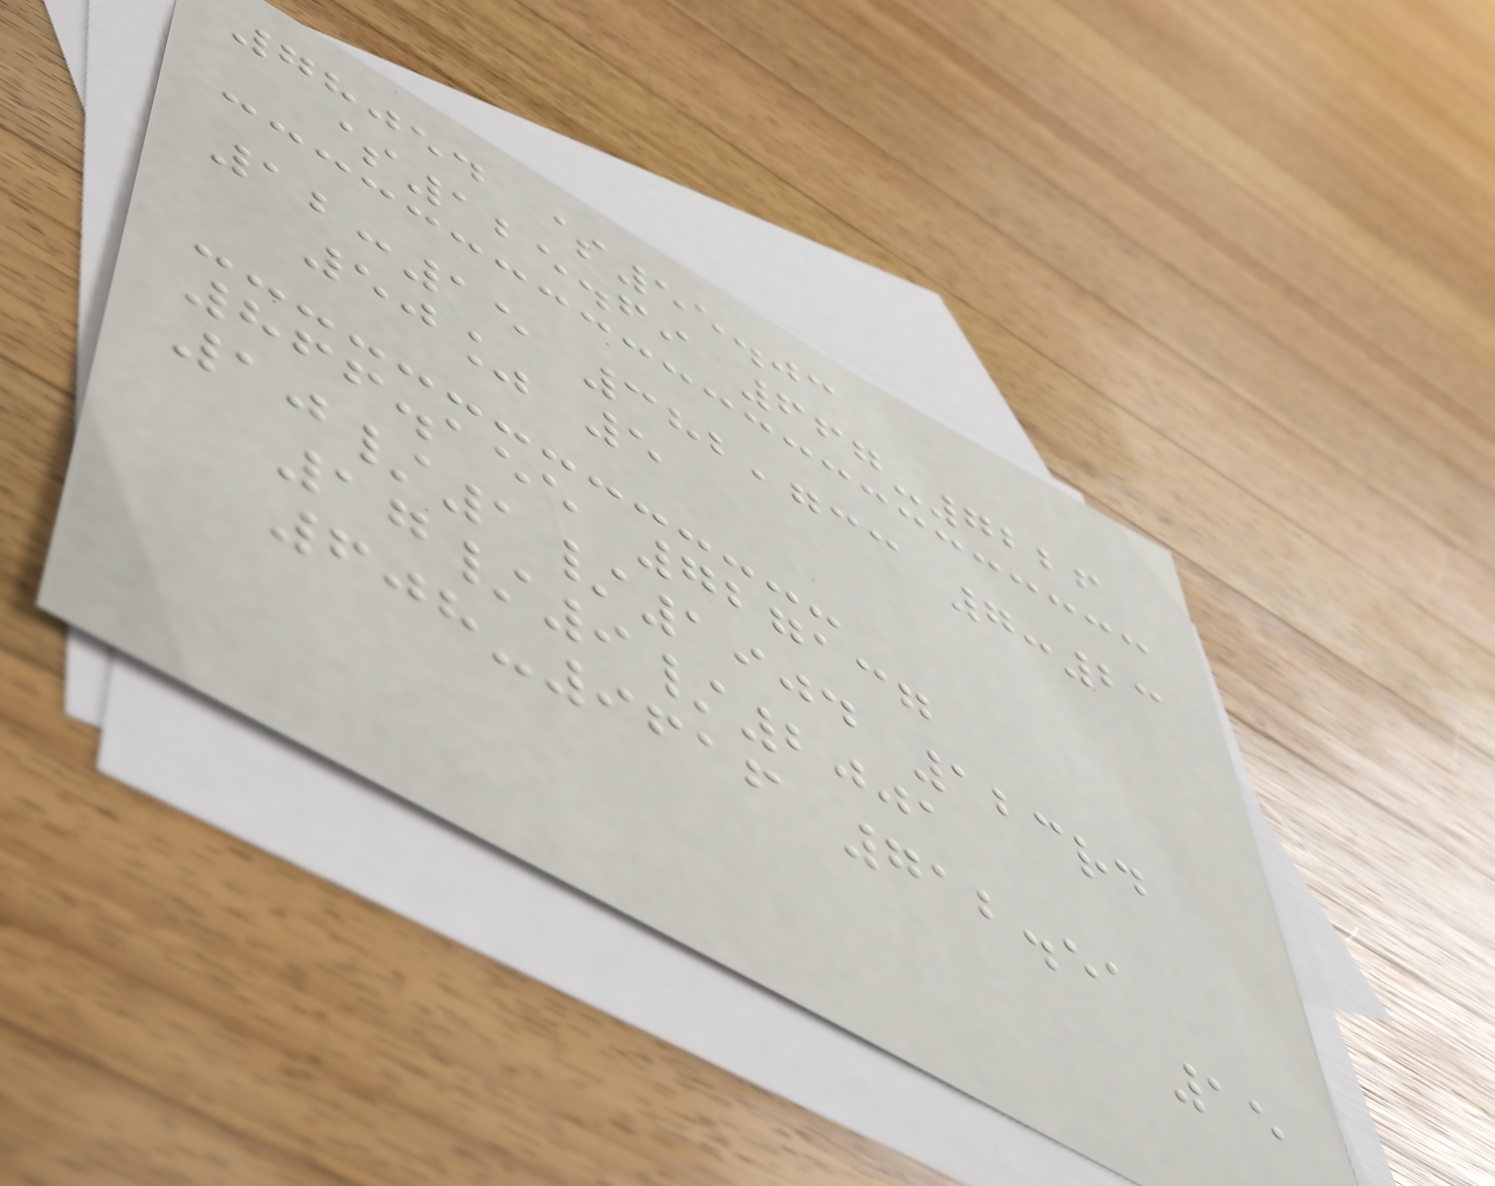78054 $55.03
$125.69 667-7226
12:15 382,733 7:23
50% 5
866.155 727137
10/1/1904 123rd
17/9/2001
608-9616 712.51
15
